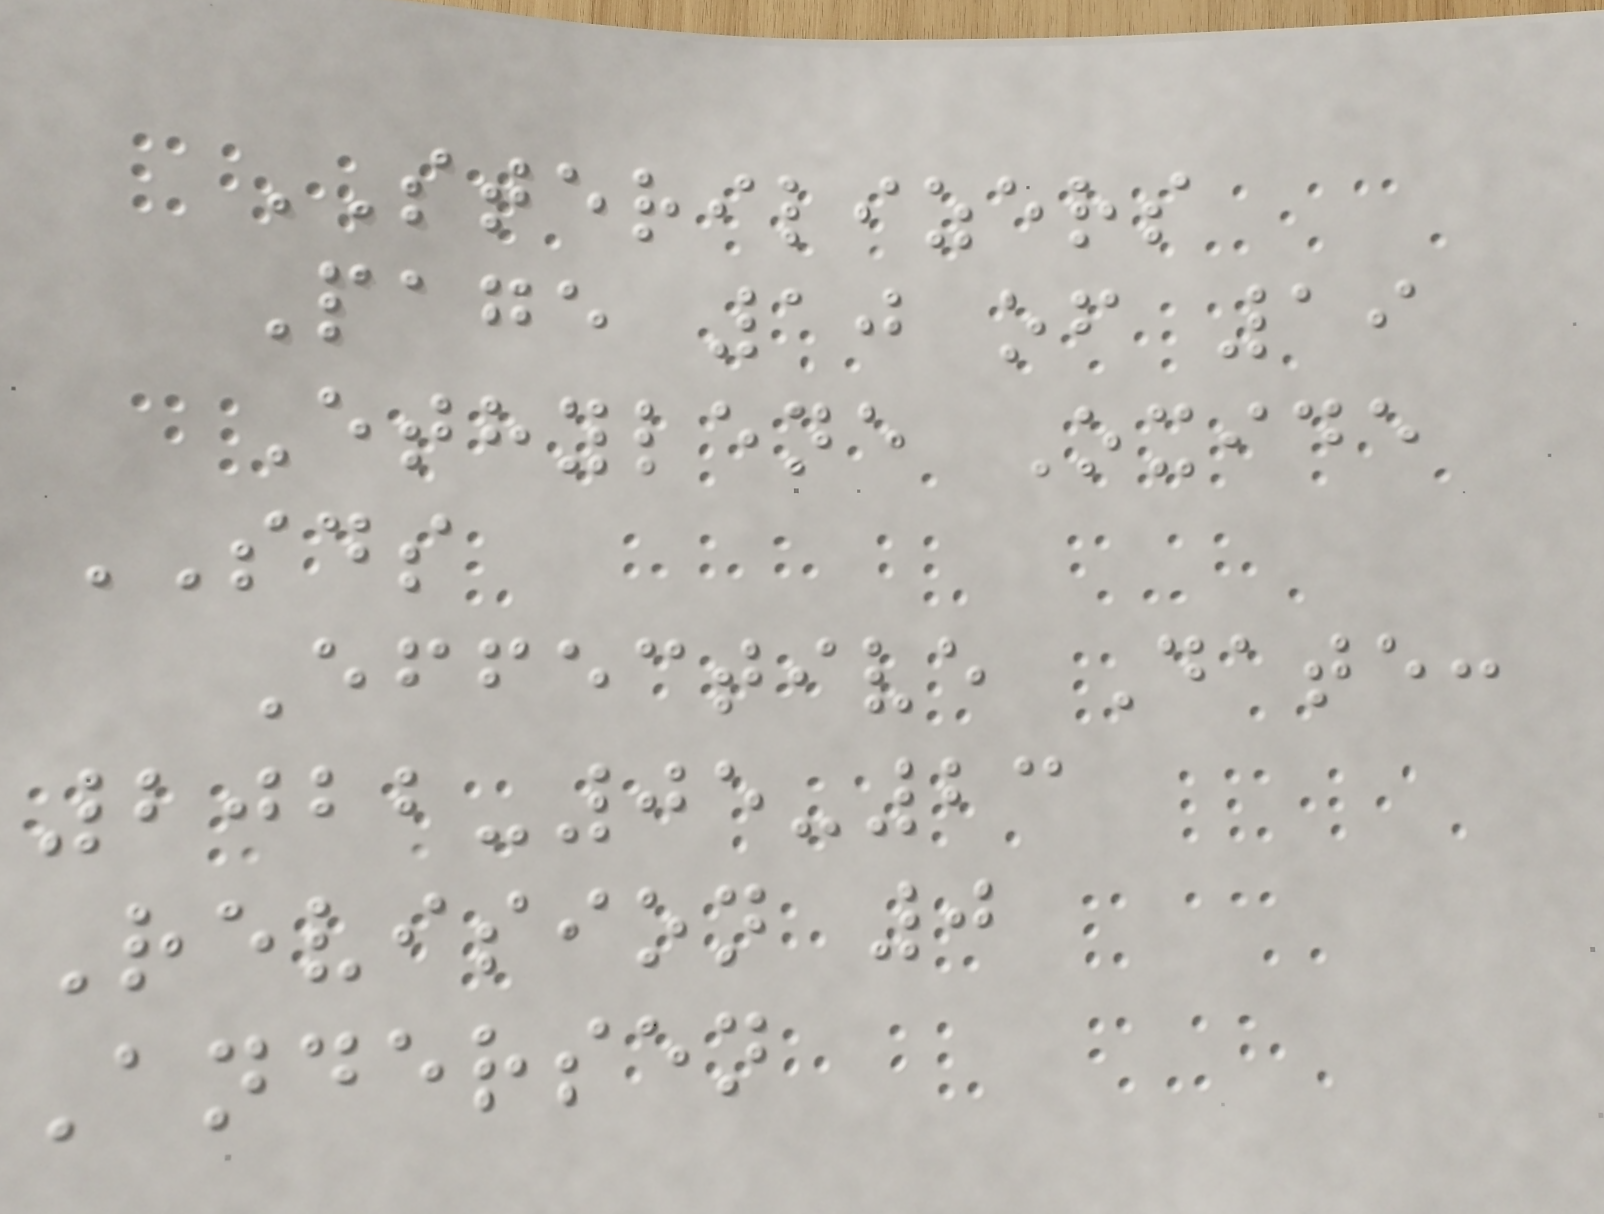STERILIZERS
Page 10 of 19
Ethylene Oxide
SDS
Effective Date:
2022-05-23
Revision 0
Andersen
